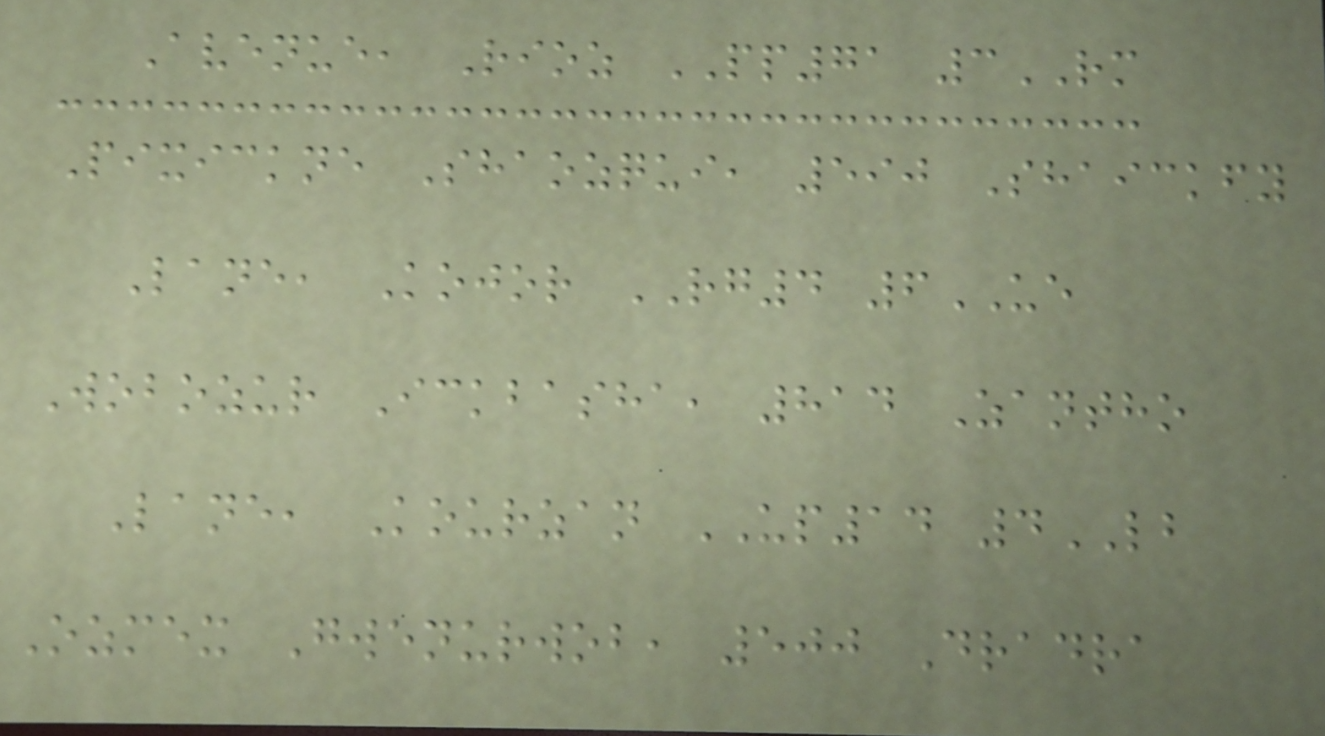Avenue, Rioz PP71 3RM
Pixickne Shaozqui, 590 Shaickfy
Lane, Kojor RG4 6UE
Wobozur Ickbasha, 814 Zantho
Lane, Kourzan UP14 4LB
Ozmex Gwenurwob, 500 Dradra
